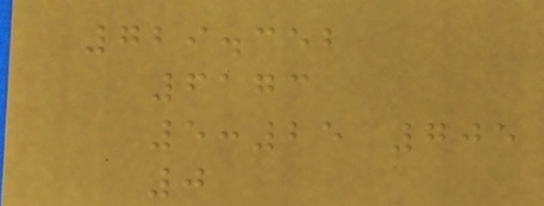729.352
6173
5:25 705
0
